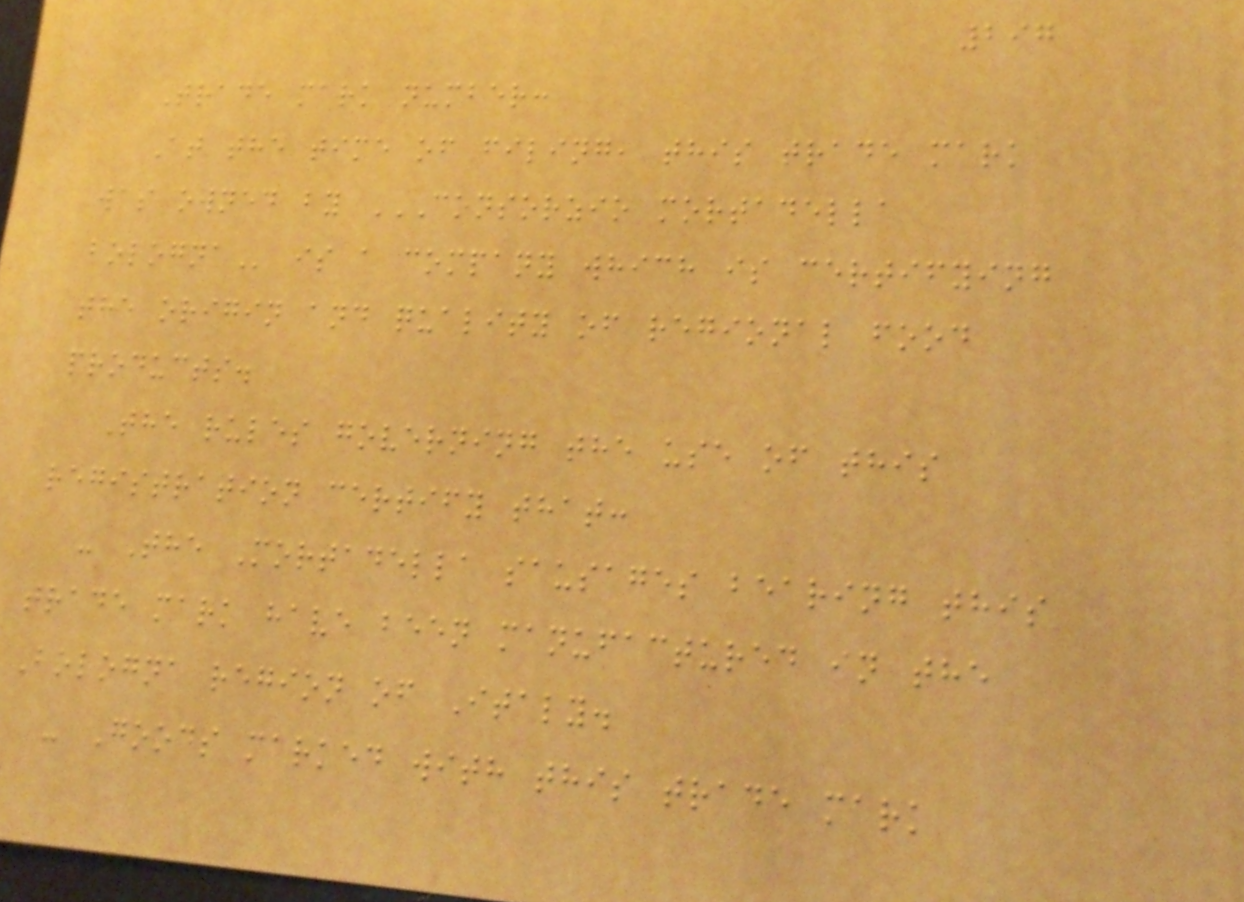297
Trade mark number:
At the time of filing, this trade mark
was owned by CONSORZIO MORTADELLA
BOLOGNA is a company which is certifying
the origin and quality of regional food
products.
The rules governing the use of this
registration certify that:
- The Mortadella sausages bearing this
trade mark have been manufactured in the
Bologna region of Italy.
- Goods marked with this trade mark
